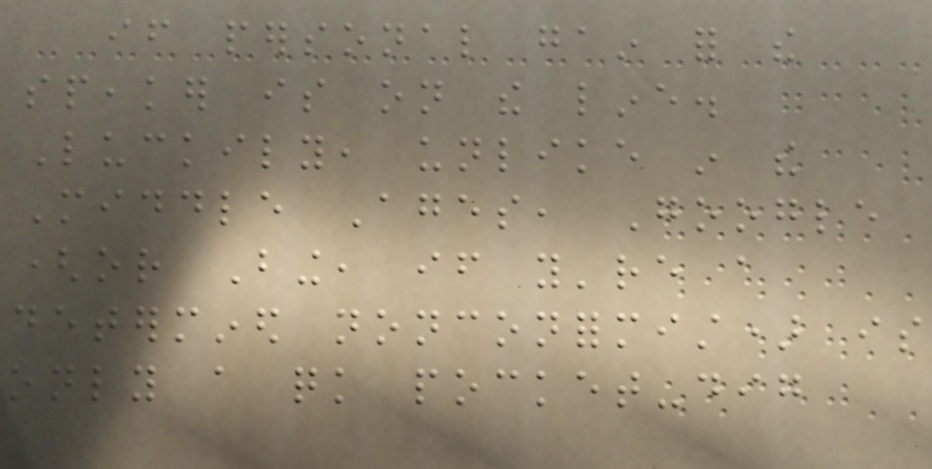if personal gain for the
speaker is on the line.
Luckily, unlike in the
Middle Ages, Google
(or Bing, if you're a
determined nonconformist) is
only a quick pocket-dig
